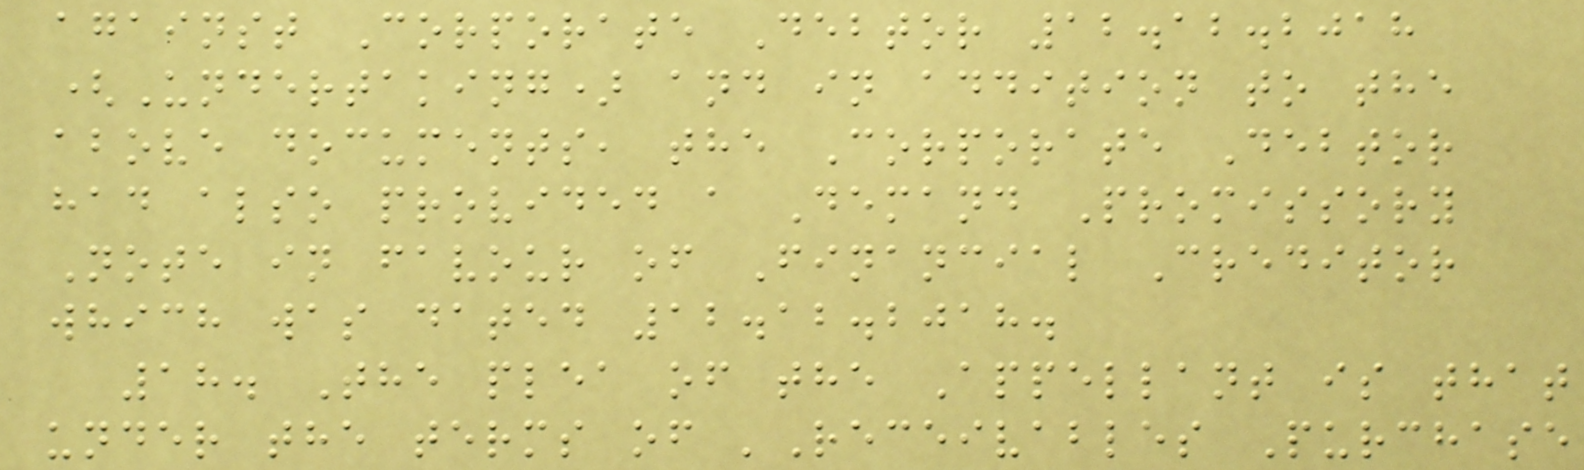against Corporate Debtor 12.12.2018
(Undertaking) and in addition to the
above documents, the Corporate Debtor
had also provided a Demand Promissory
Note in favour of Financial Creditor
which was dated 12.12.2018.
18. The plea of the Appellant is that
under the terms of 'Receivables Purchase
